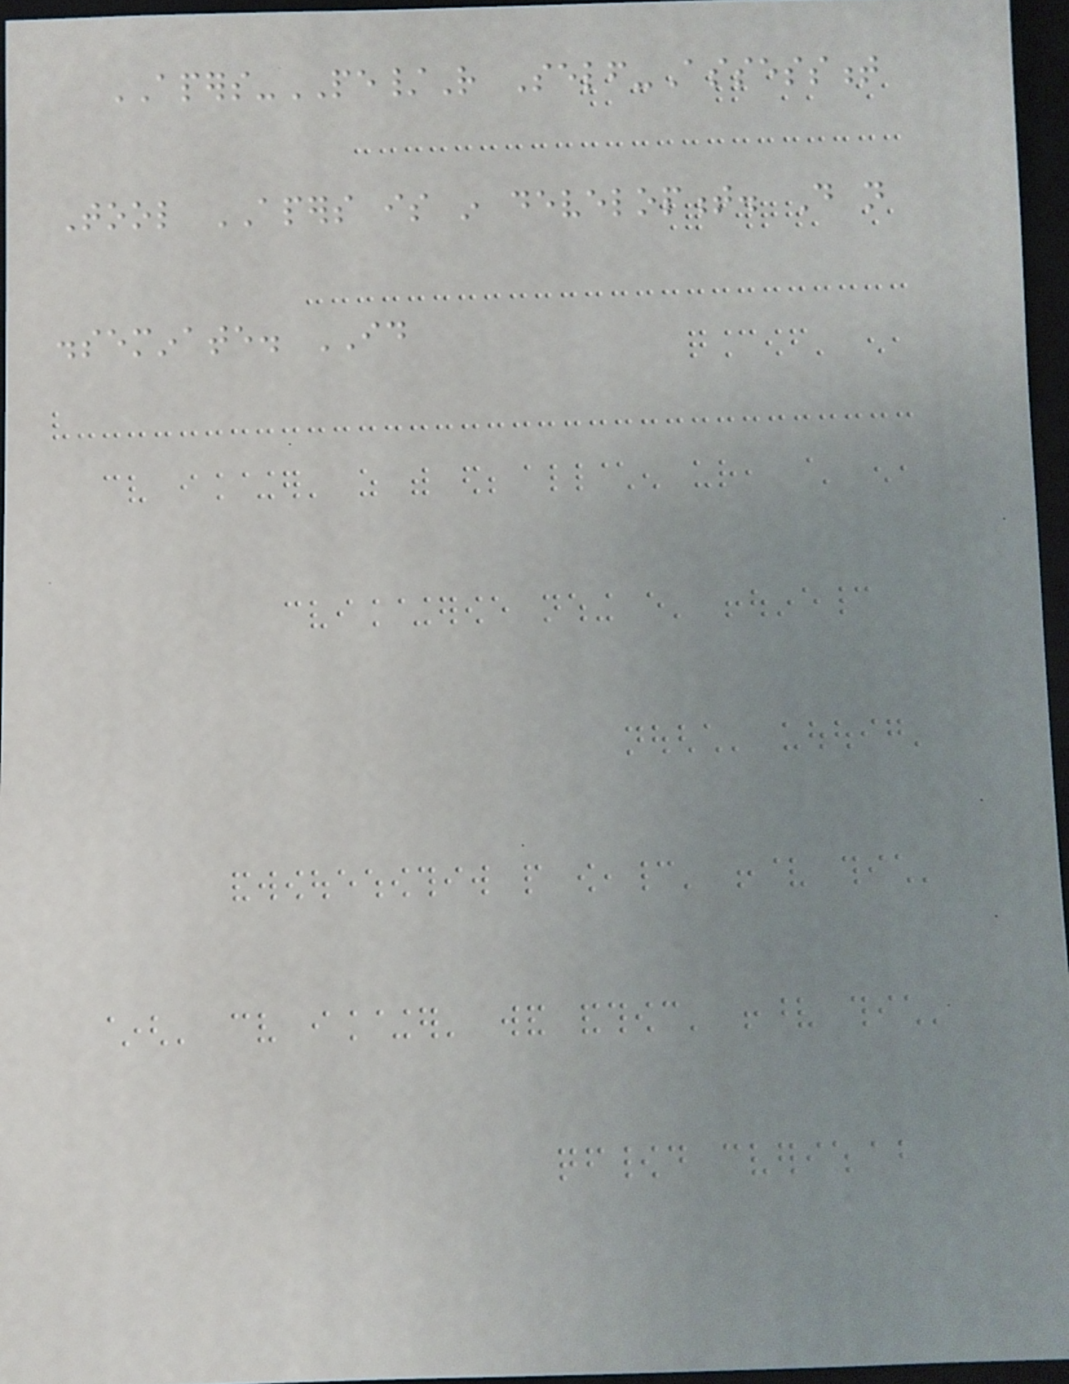APERS-PE/R Self-Assessment
Tool APERS is in development. Do not
disseminate. ID
